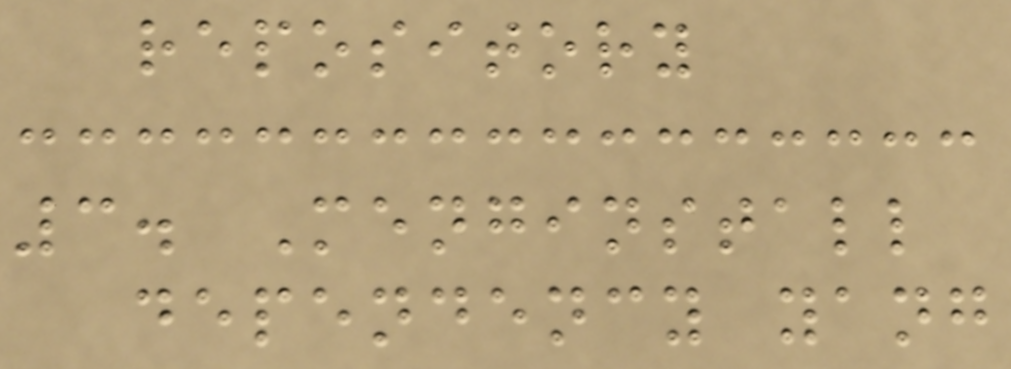repository
3. Menginstall
dependency yang
